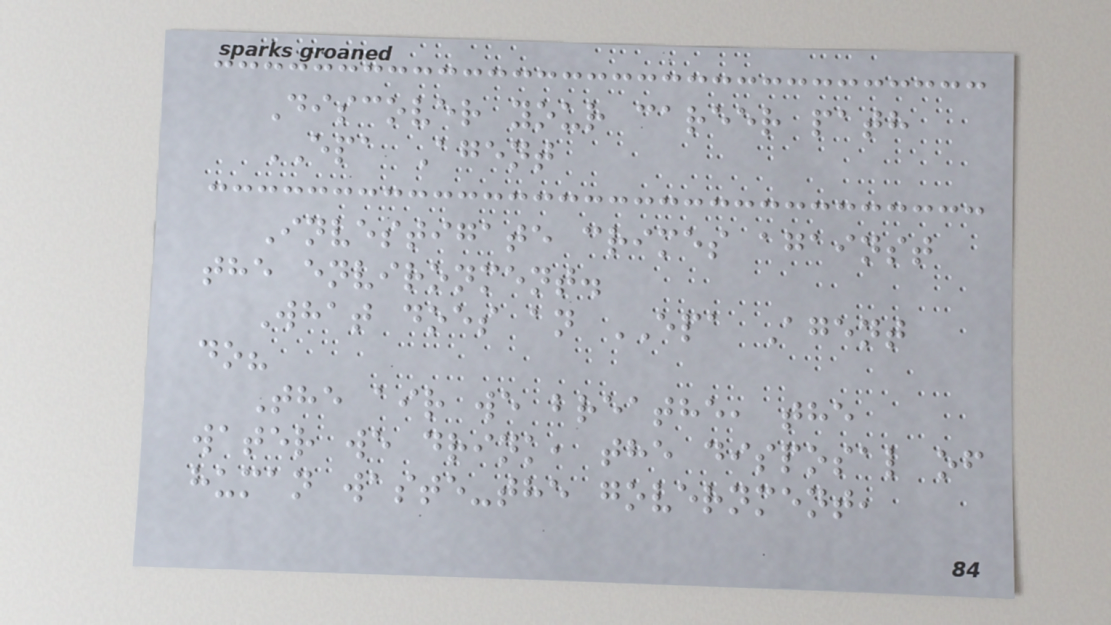Discover your career path
EPA Agent
Investigate crimes against
the environment.
What does an EPA Agent
do?
The air we breathe, the
water we drink, the disposal of
human waste-the government,
